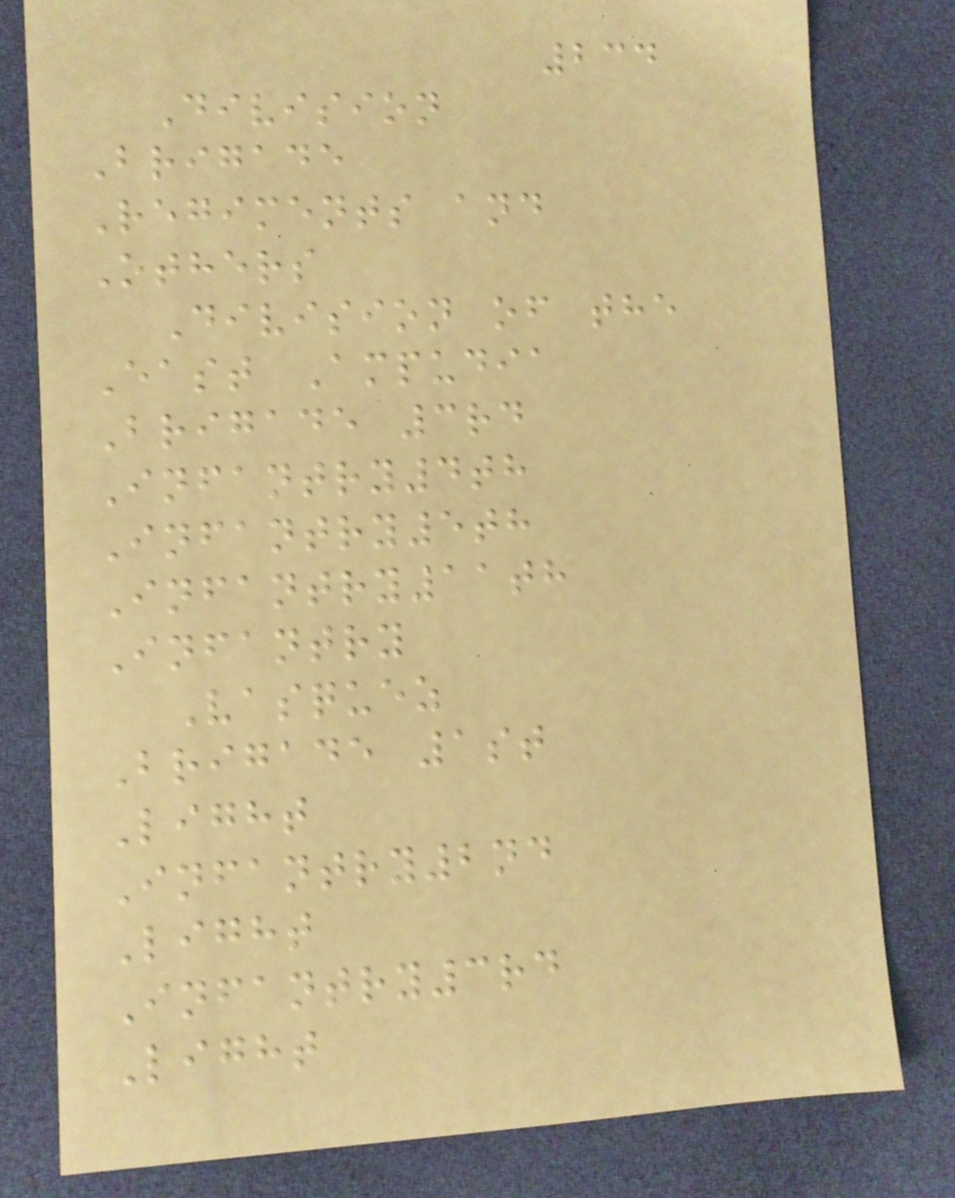234
Division
Brigade
Regiments and
Others
Division of the
East Ampudia
Brigade 3rd
Infantry4th
Infantry5th
Infantry11th
Infantry
Vasquez
Brigade 1st
Light
Infantry2nd
Light
Infantry3rd
Light
